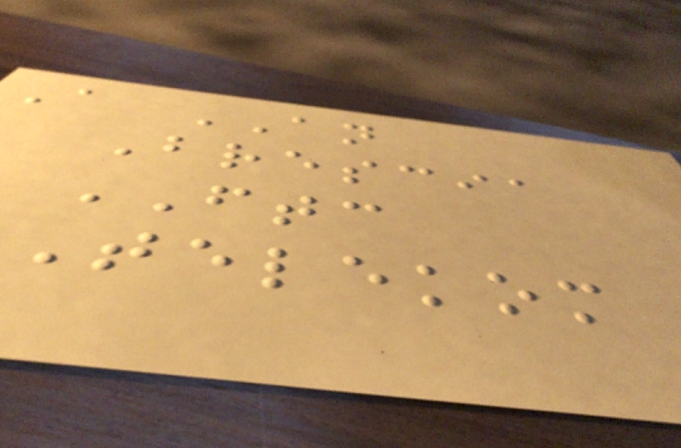A AN
Brescia
FTC
Telekom
